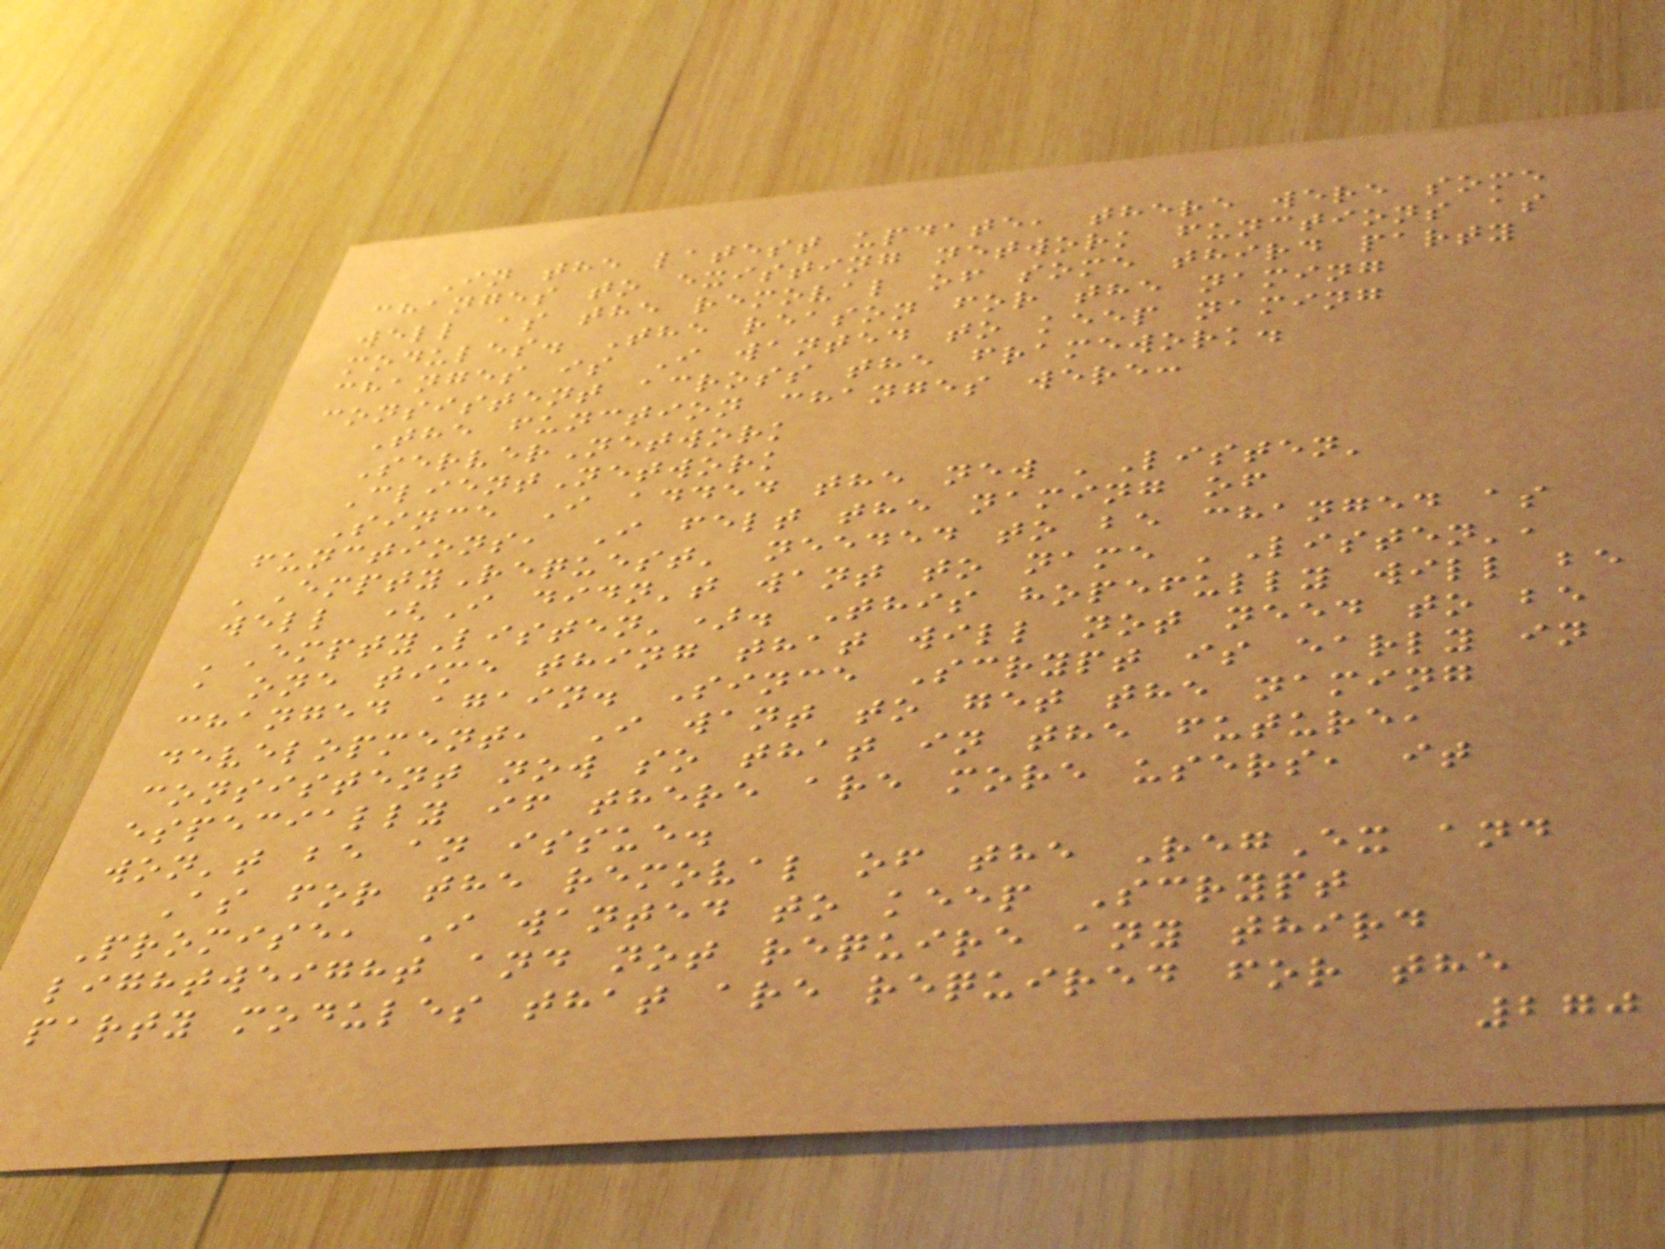In the latest update, there were some
changes to existing network functions as
well as the removal of some third party
modules. The reason for the naming
changes is I wanted to keep naming
consistent across the framework.
The function changes were:
ServerNetwork
ClientNetwork
Since I added the new 'Listen'
functions, I felt the naming of
'EmptyRequest' needed to be changed as
well (I didn't want to name 'Listen',
'EmptyListen'). This hopefully will be
a one time thing that will not need to be
changed again. Since Scrypt is early in
development, I want to get the naming
consistent now so that in the future,
especially if there are more users, it
won't be an issue.
As for the removal of the RegEx and
Promise, I wanted to keep Scrypt
lightweight and not require any third
party modules that are required for the
270
